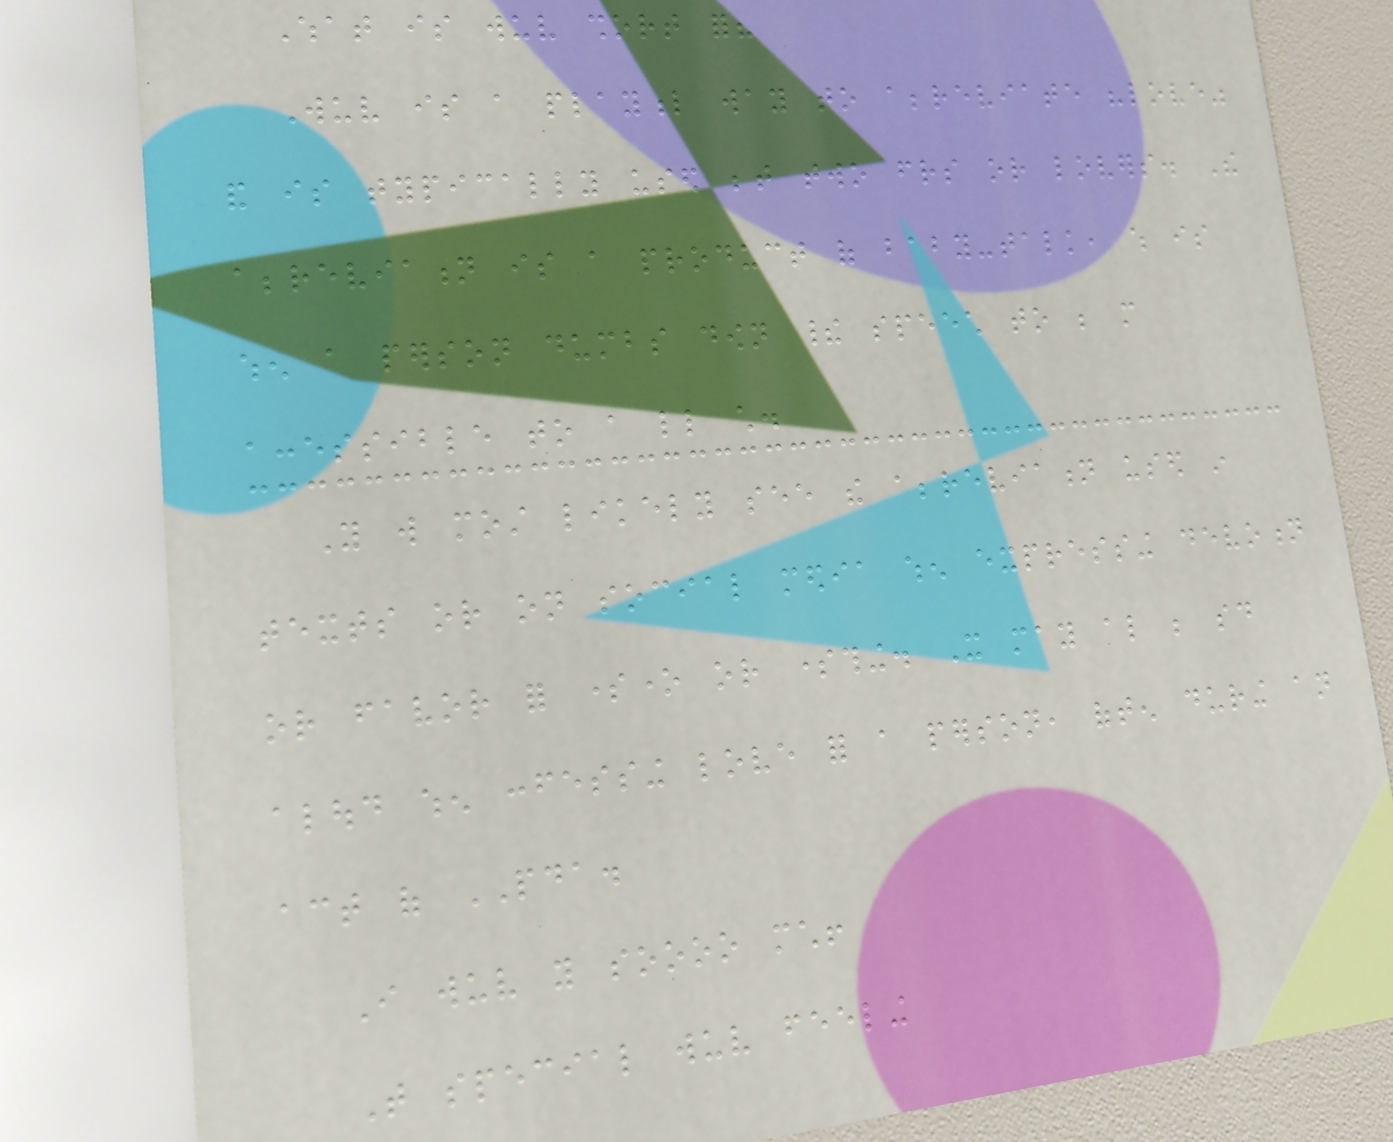What is wuv short for?
Wuv is a playful way to abbreviate "love"
and is typically used between two friends or lovers. The
abbreviation is a product of baby-talk, which is
when a person dumbs down their speech to be more
accessible to a little child.
You will most likely see the abbreviation used in
texts or on social media when expressing devotion
or favor for someone or something. It may also be said
aloud when confessing love for a person, often during an
act of PDA.
I wuv you soooo much!
That special wuv feeling
